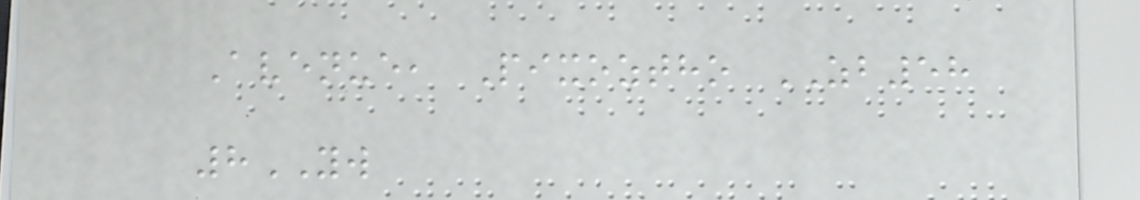Avenue, Pixoztho ZB58
8YW
